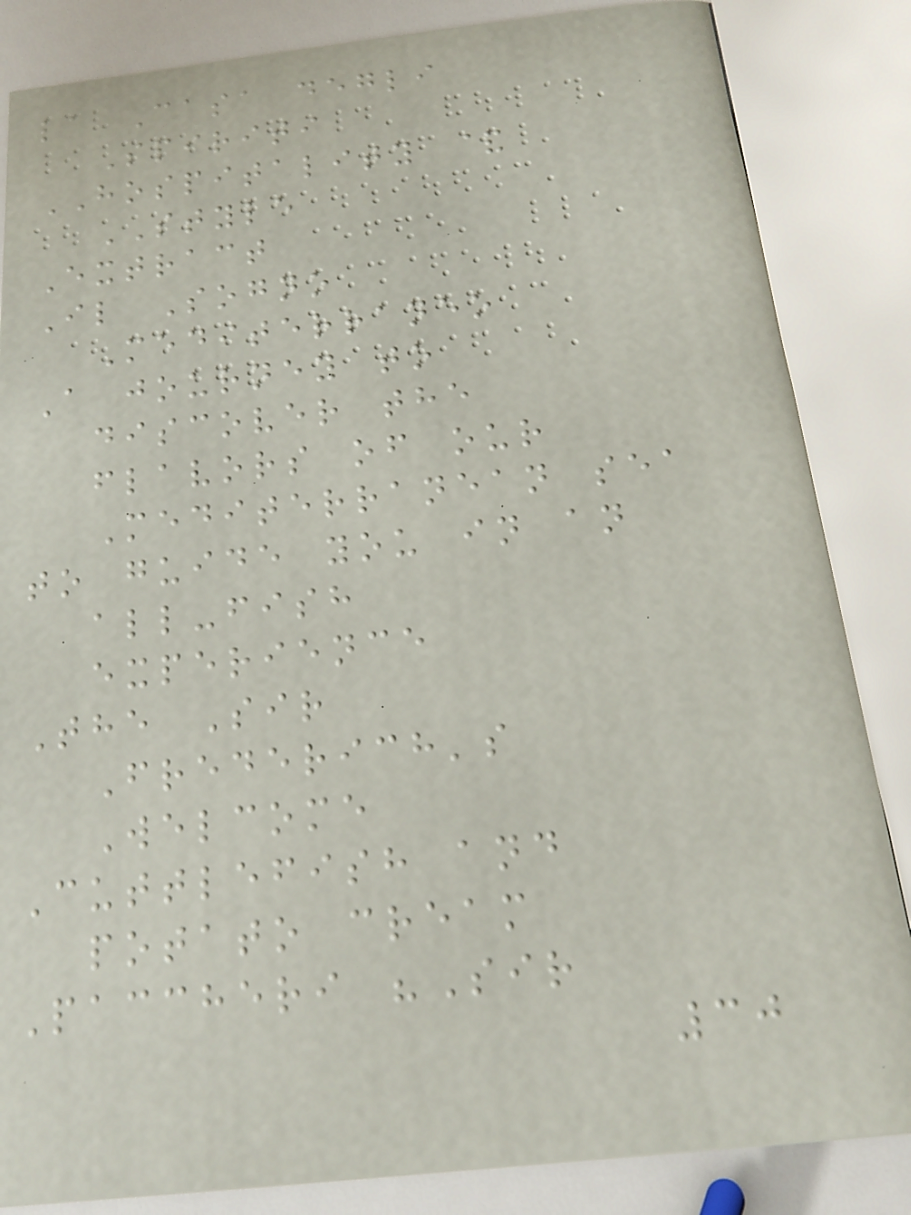la Casa degli
Spiriti
HOSPITALITY &
STYLE
Extract
Il Sogno
Mediterraneo
A journey to
discover the
flavors of our
Mediterranean sea
to guide you in an
all-fish
experience
The Sir
Frederich's
Welcome
Cuttlefish and
potato cream
Paccheri "Sir
30
